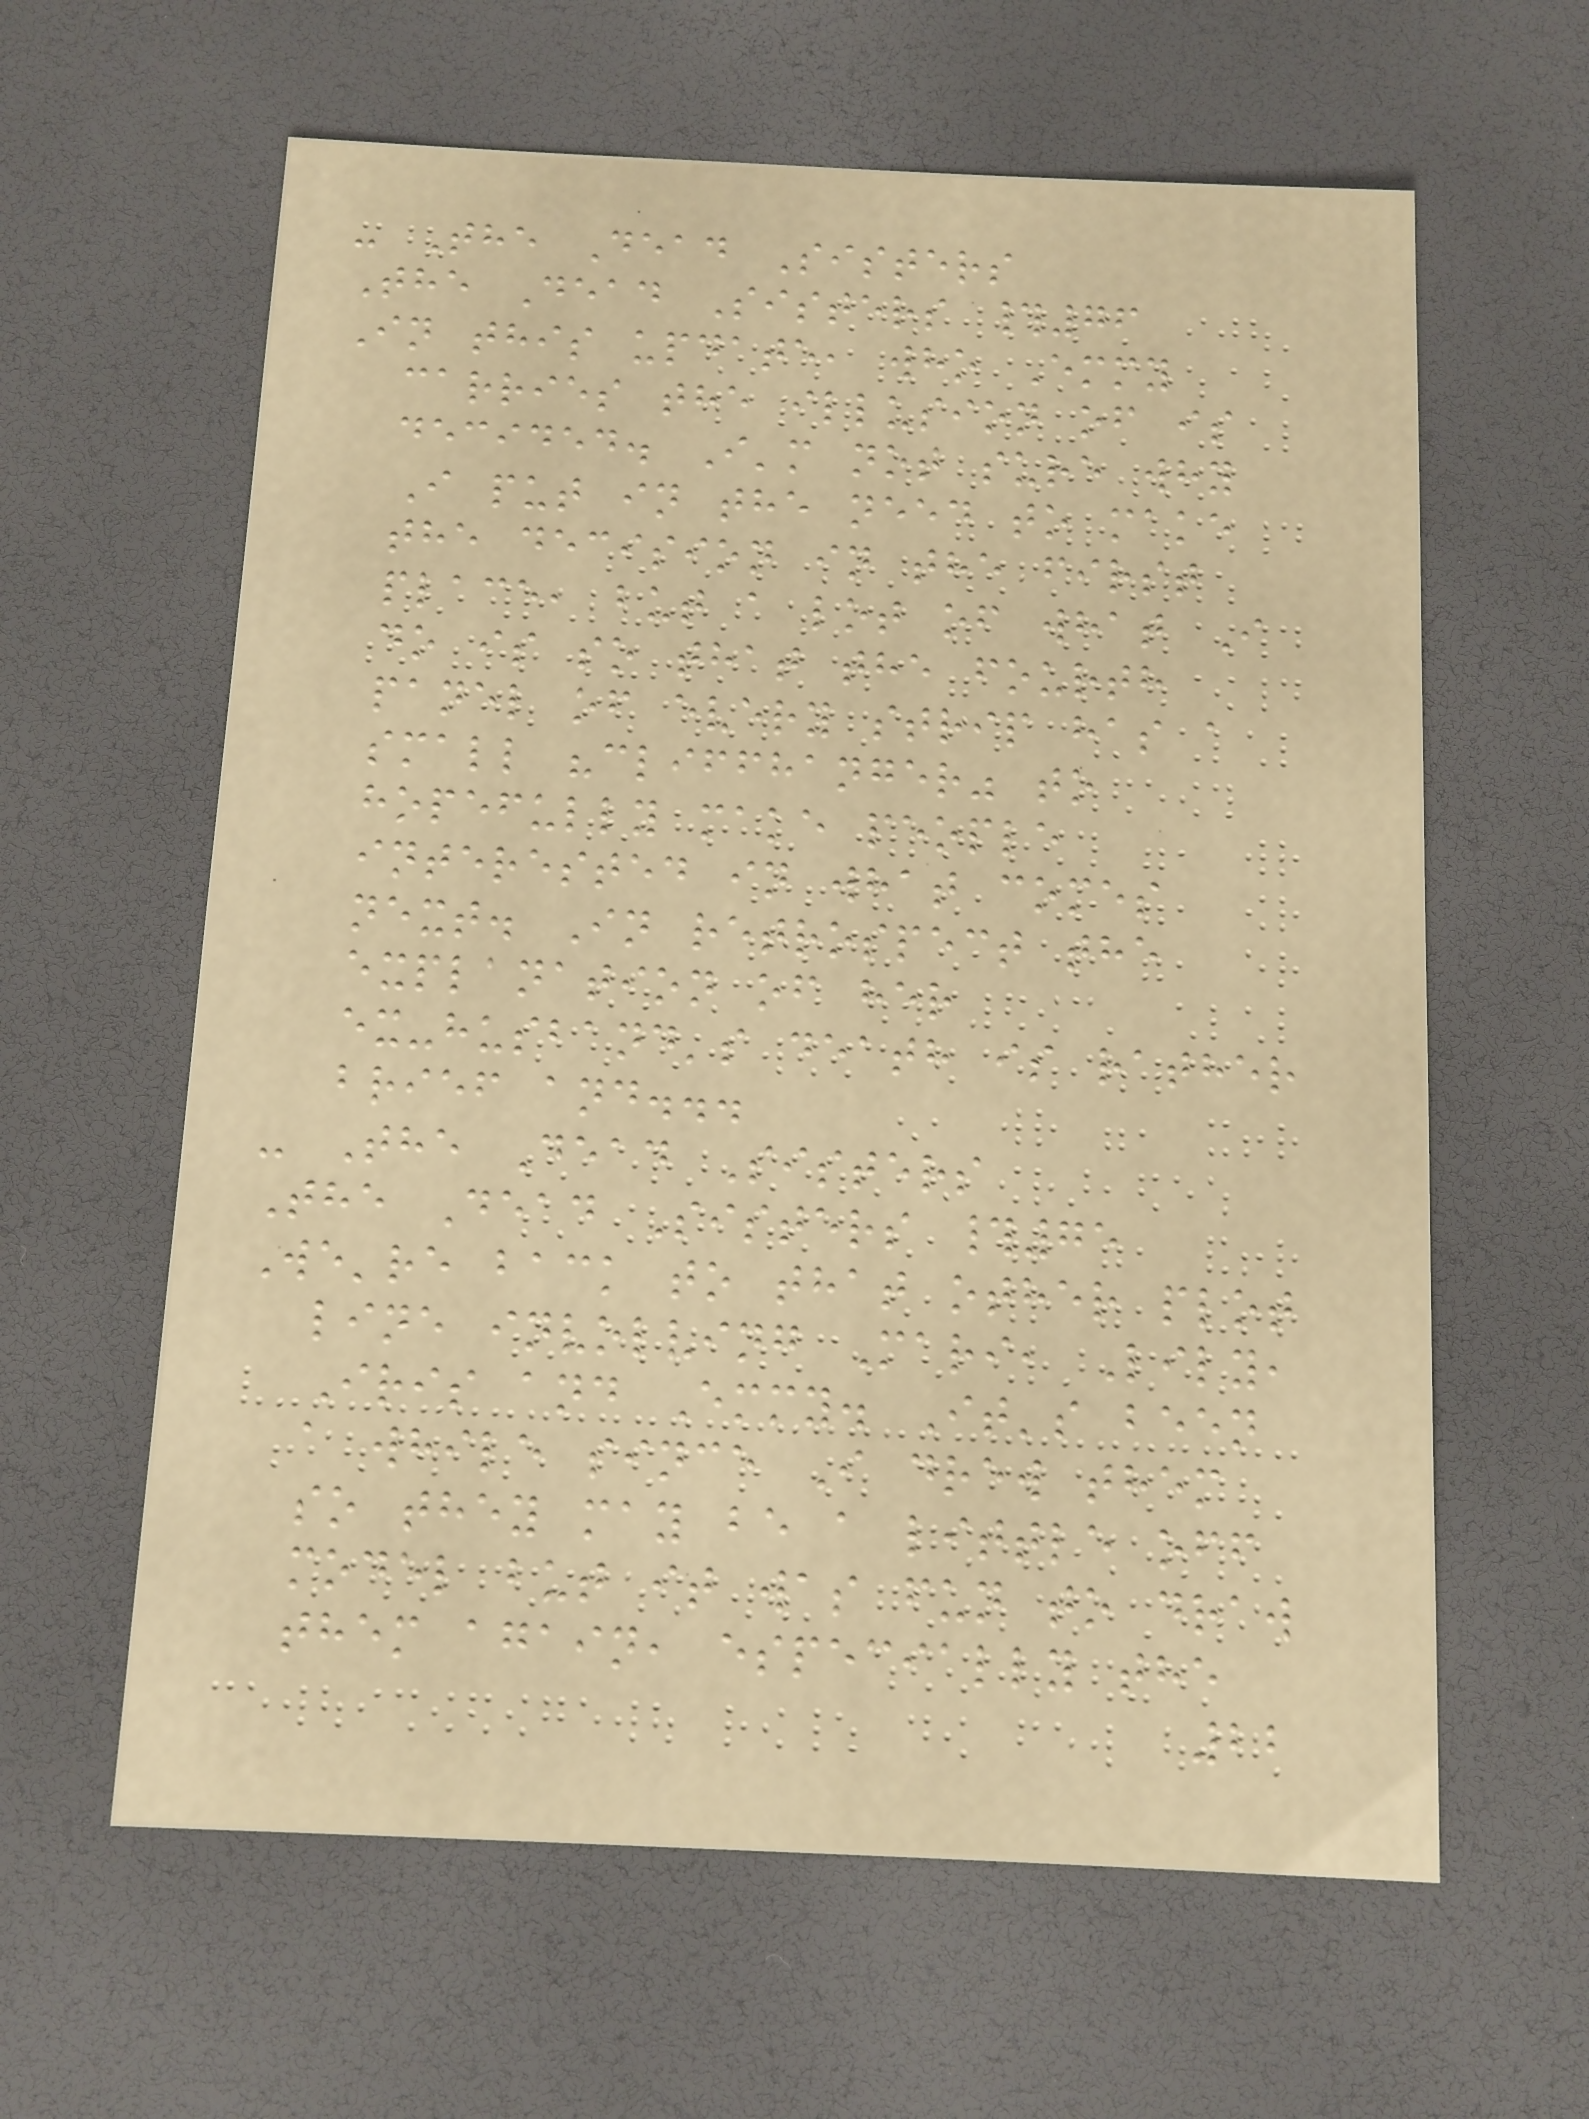- The Dead Sisters
The Dead Sisters #76
In this update, who Emmy
carries the illusion of is
decided. I'm not sure why
I put in the need to make
the decision in the first
place, but a lot of what I
do is so that the fourth
panel of every strip has a
small "cliffhanger" to
hopefully make people
interested in what comes
next. In retrospect the
explanation of her
ex-husband's death is rather
brief and...
- The Dead Sisters
The Dead Sisters #75
We're back to that other plot
line involving Mari, Lily,
Iris and Emmy. It's been
a while since I drew them
so they may be a little off
model but it was fun to draw
them again, especially the
22
